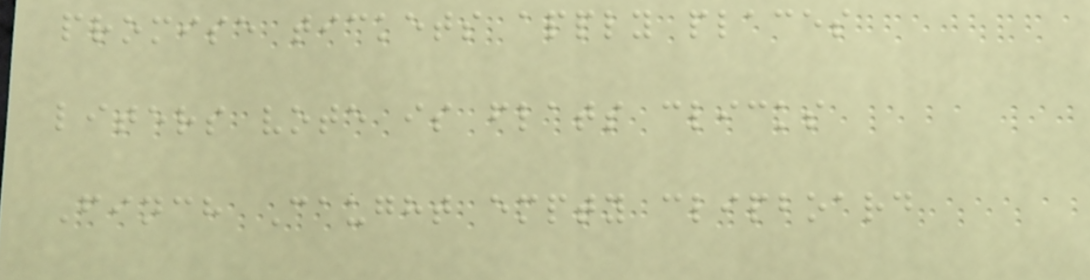promise tickets apply places
liters vote is flats clicks
Finch Caught empty clipboard
